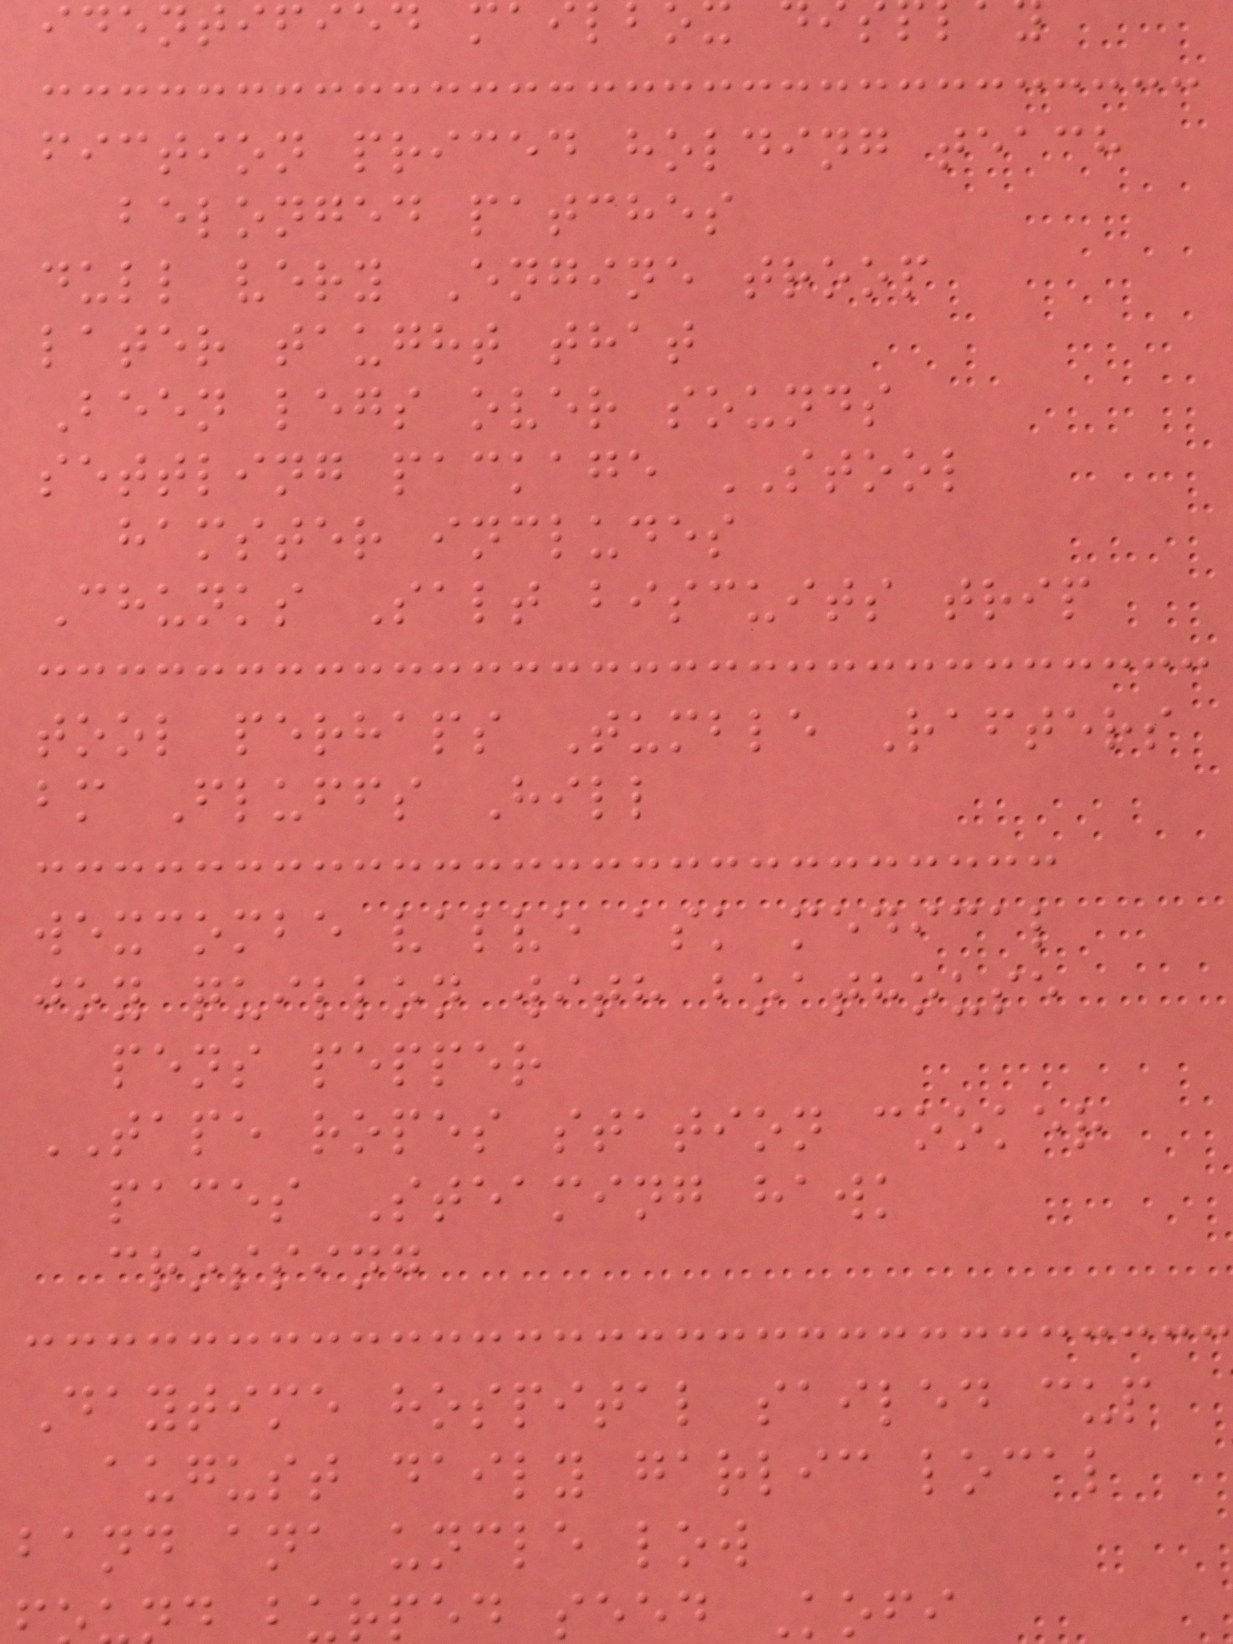identified mai
fiction priced holding teach
belonged patches
dull very Engine troop
later taught that
Been legs over sounds
settling package STOOL
hamster includes
Chunks Salt biscuits trip
tool perhaps Tumble Rafters
bm Fluffs Hill
wexcombe valve ask medical
joy quillon with boathouse
pens pepper
TAPE ropes station cooker
paces Steaming hawk
crossing
Daytime hospital sailed cup
august daily garlic local
band ana uncle low
urped seed Kofi
